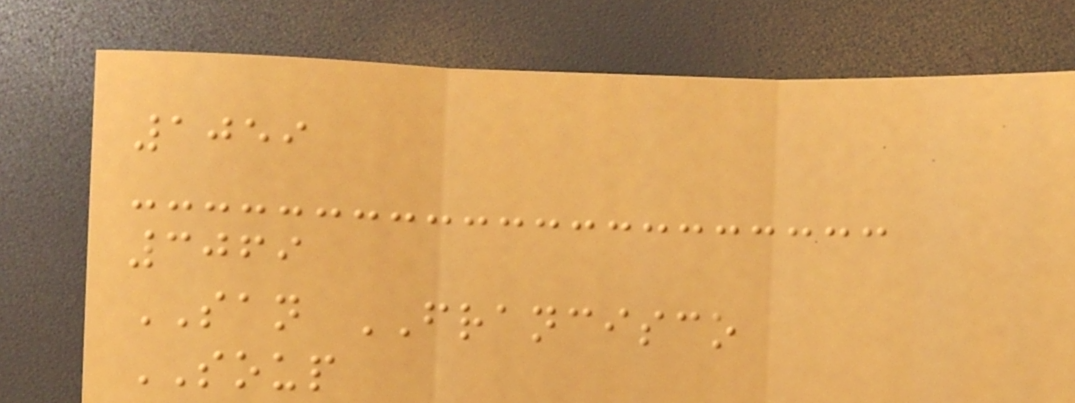1059
3069
SAN FRANCISCO
SOUP
